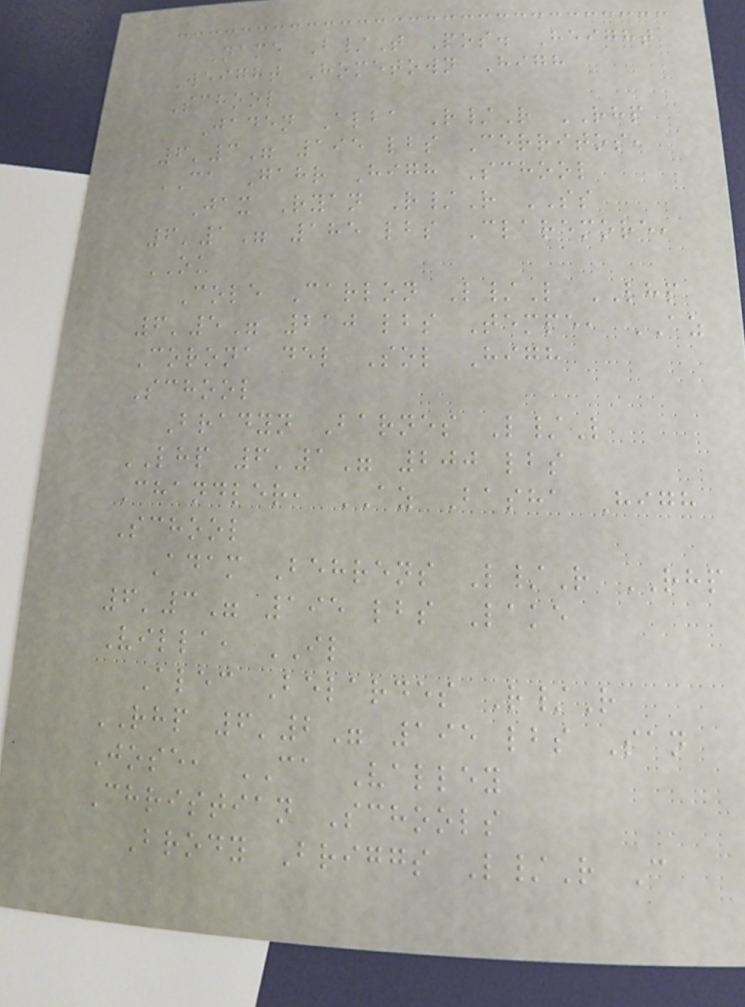Name B/T Pos. Height
Weight Hometown High
School
Jaden Alba R/R RHP
6'3" 195 lbs Cerritos,
CA Gahr High School
Jax Ryan R/R SS
6'1" 185 lbs Claremore,
OK
Cole Carlon L/L LHP
6'5" 210 lbs Tempe, AZ
Corona del Sol High
School
Bradyn Barnes L/L
LHP 6'1" 200 lbs
Chandler, AZ Basha High
School
Adam Behrens L/R RHP
6'3" 195 lbs Lake
Villa, IL
Alec Belardes R/R
RHP 6'2" 195 lbs San
Jose, CA Valley
Christian Schools
Brody Briggs L/R C
